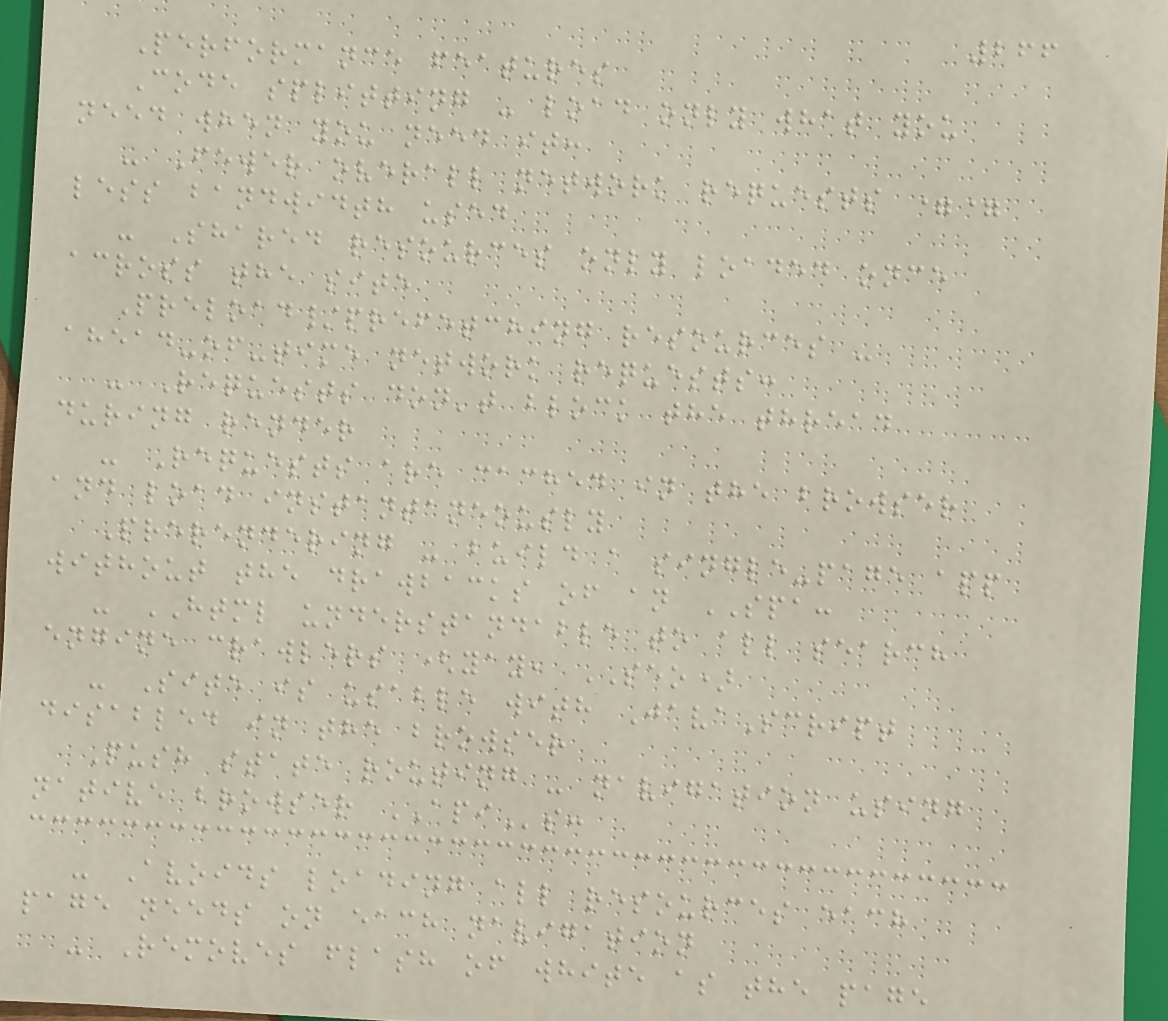266
Performance features
Code splitting - load only what you
need when you need it:
- Fewer overall network requests ==
less bandwidth used
- Shared resources only loaded once
across the site
Preload/prefetching resources -
ahead-of-time network requests:
- Requests don't block the thread
during render
- Requests are cached in the browser
and load instantaneously
Prerendering - build a single-page app
without the drawbacks of an SPA:
- HTML understandable to all search
engine crawlers (yay, SEO)
- Site is usable with JavaScript
disabled in the browser
Push state routing - navigation using
native browser APIs:
- Avoids loading all resources each
page needs on each navigation
- Removes flash of white as the page
